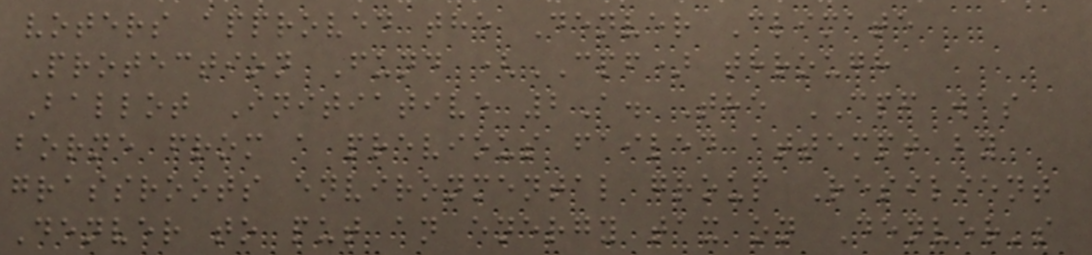voters approved the Denver Climate
Protection Fund (CPF) through
Ballot Initiative 2A. The CPF was
borne from a previous failed attempt by
grassroots environmental group Resilient
Denver to put an energy tax on Denver's
